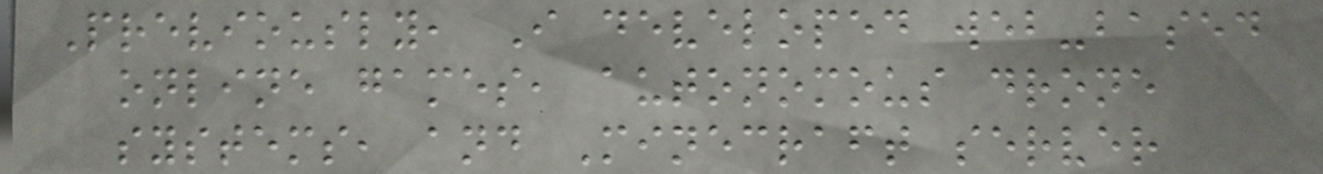Previously, I developed web-based
online games, autonomous drone
systems, and Minecraft server
